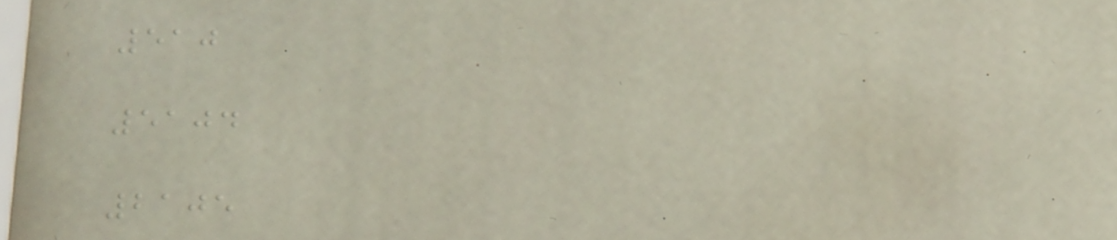510
5104
2105
